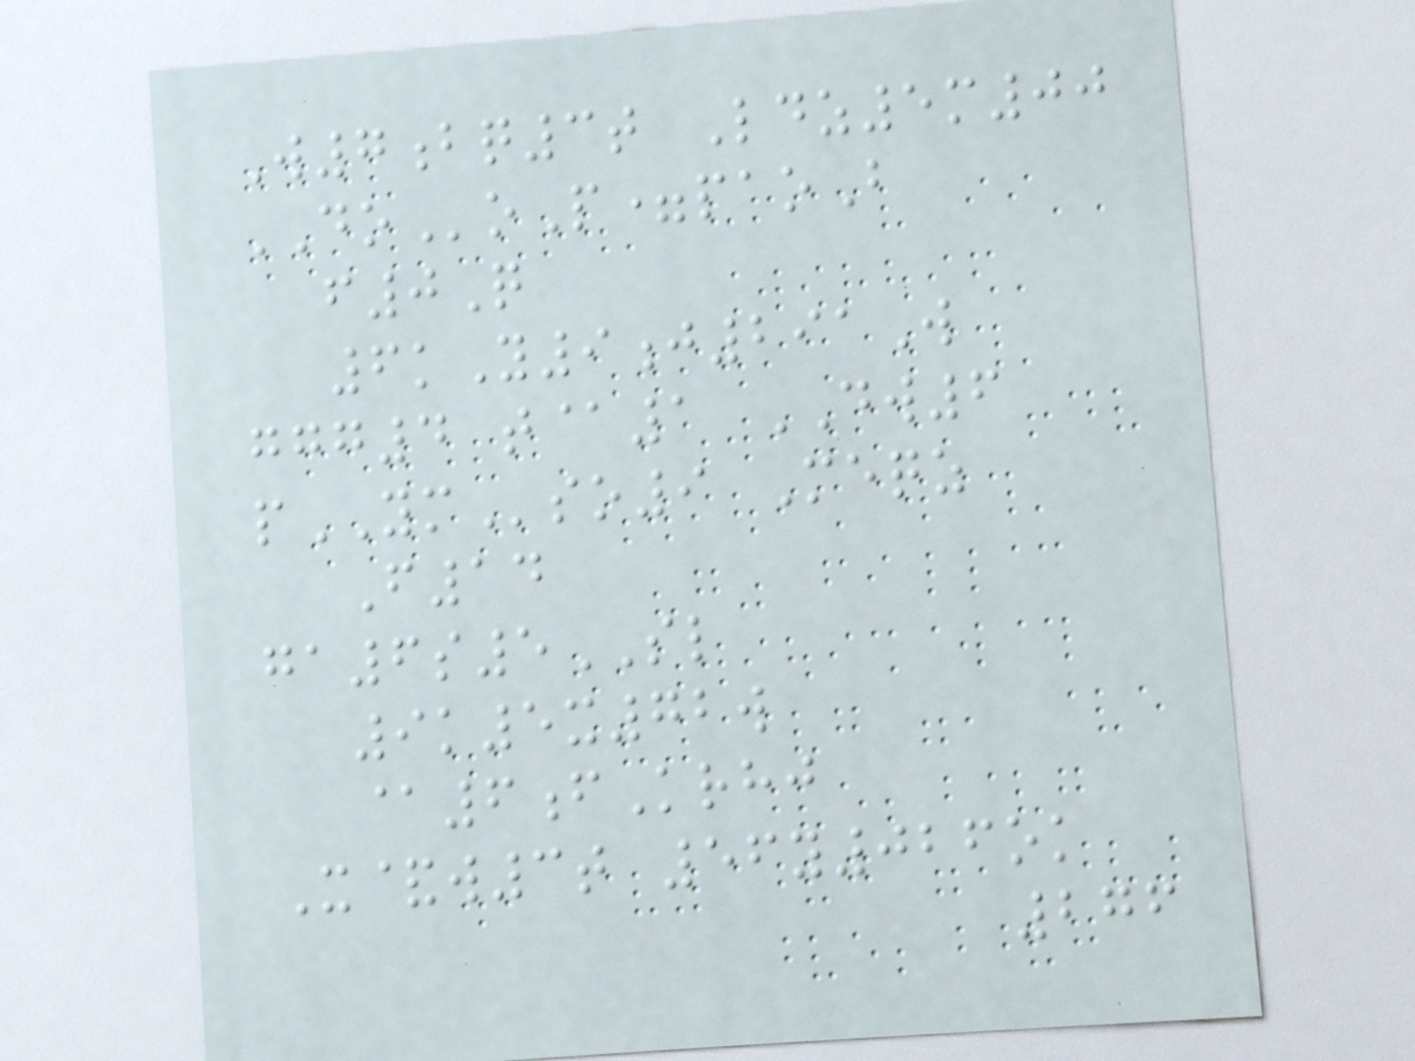W7bq3t Ldz5m00
DOoP=paoB
f0Q
6kY9j291W
ggg4 t@1 DW6
pYMso9 Meqz
F14
ga6s5SL
9k5x72w
@6fKrhj
X&w3t 56y026ok
276
